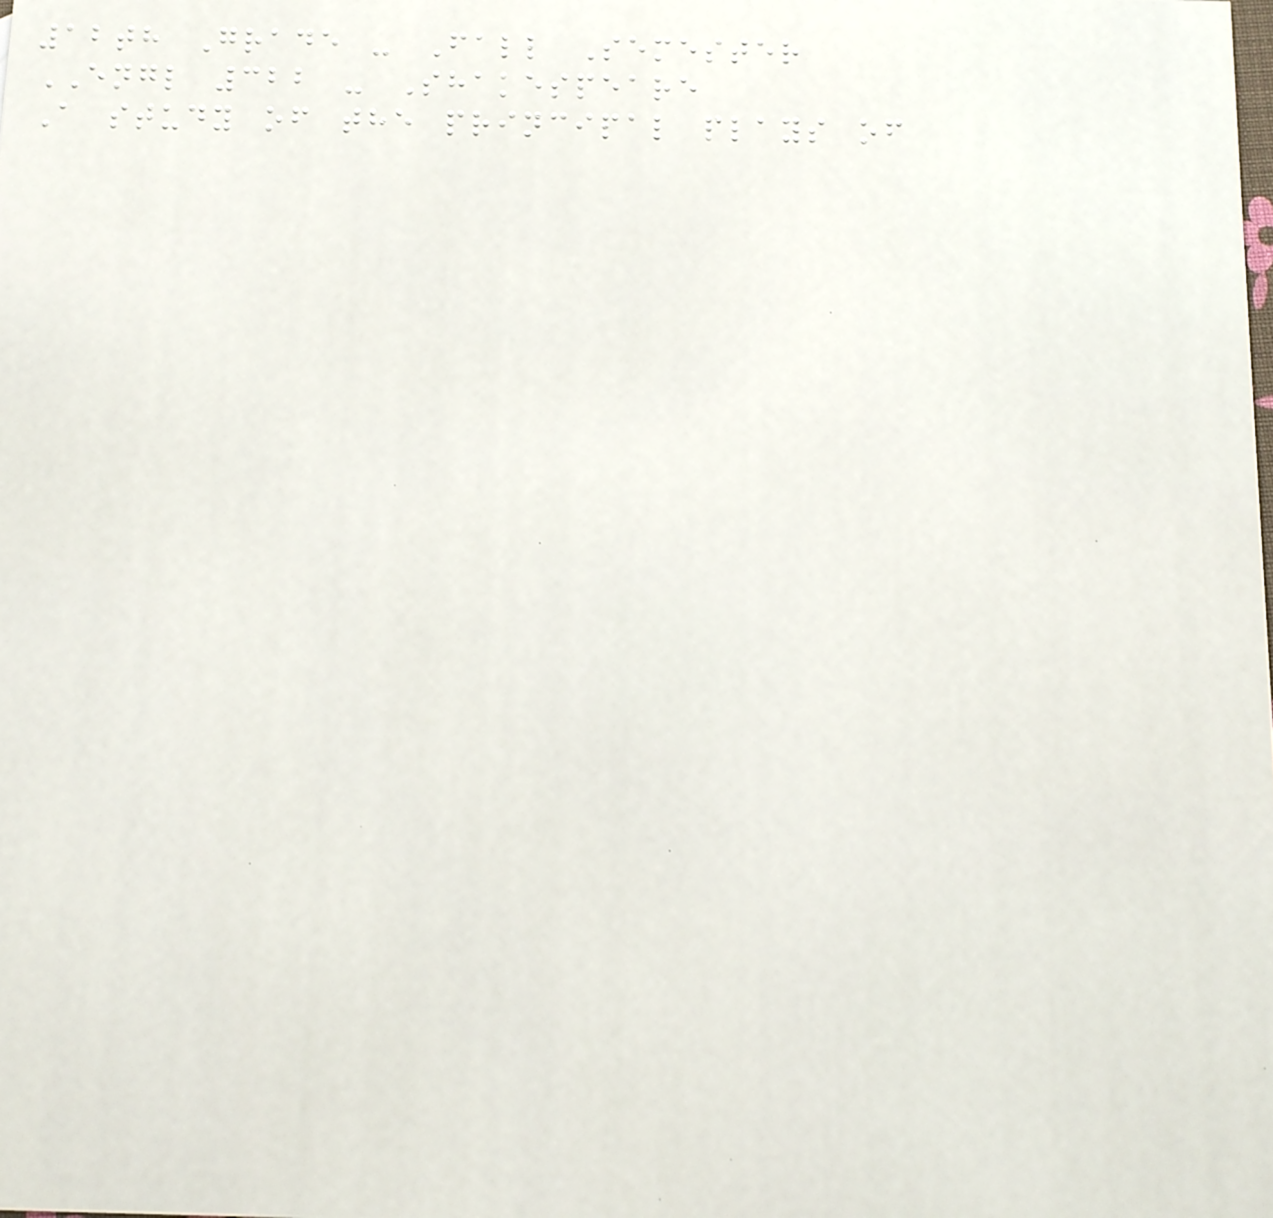12th Grade - Fall Semester
ENGL 322 - Shakespeare
A study of the principal plays of
